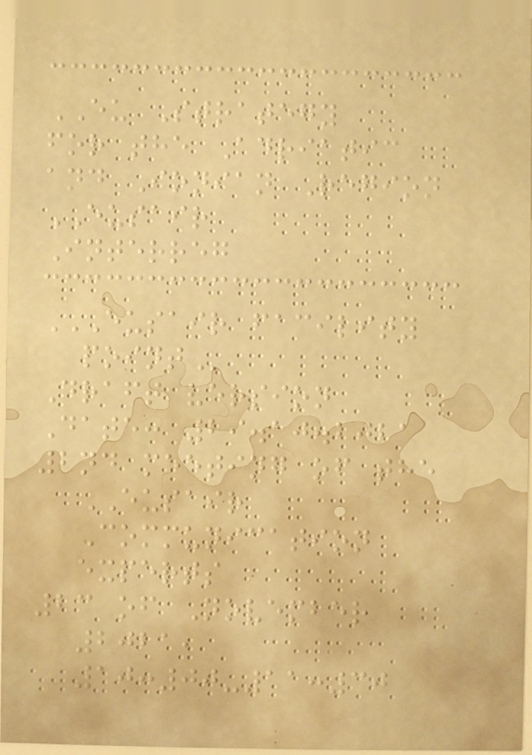EU Strategy
for the Adriatic
and Ionian Region
EUSAIR
Interreg
EUSAIR FACILITY
POINT
Draft version
Date: 29.10.2021
2nd meeting of the
EUSAIR
Communication
experts
23 of November
2021,
10:00-11:30
